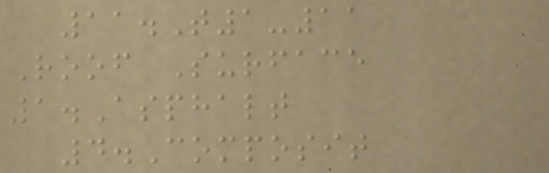11.T1-11
Roof Surface
1.Asphalt
4.Composit
